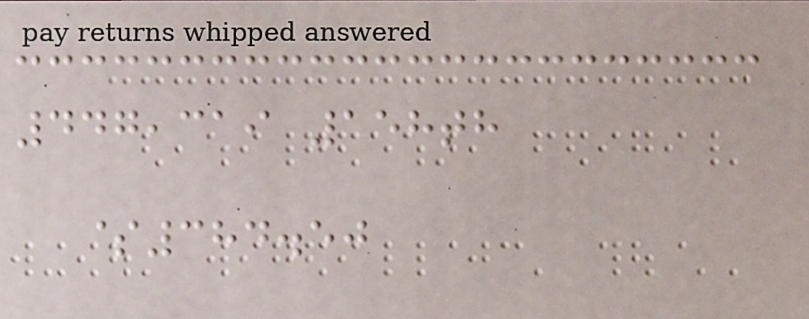447,319 158th
$384.50
